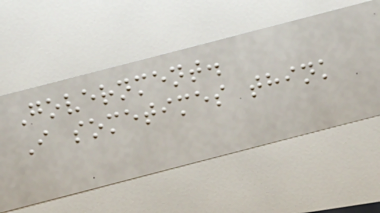Government.
I sometimes think
